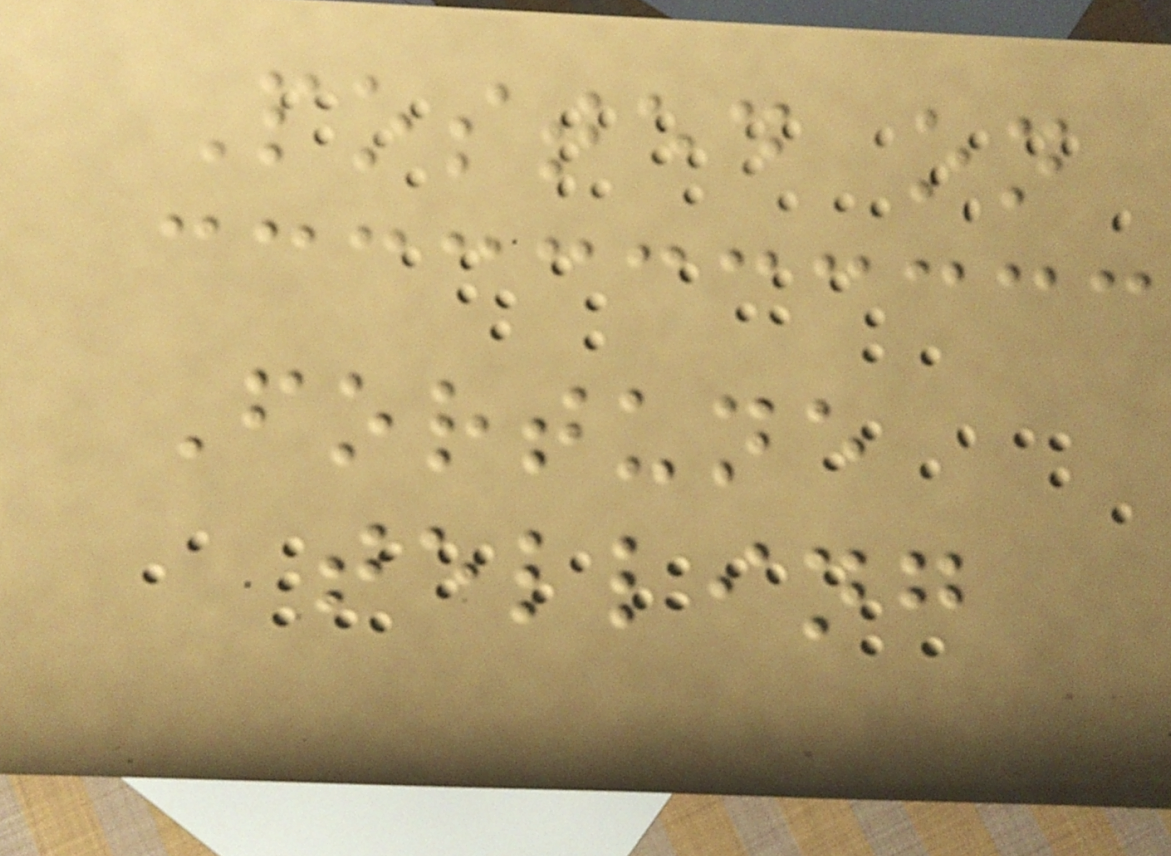Posted on
Fortune
telling
